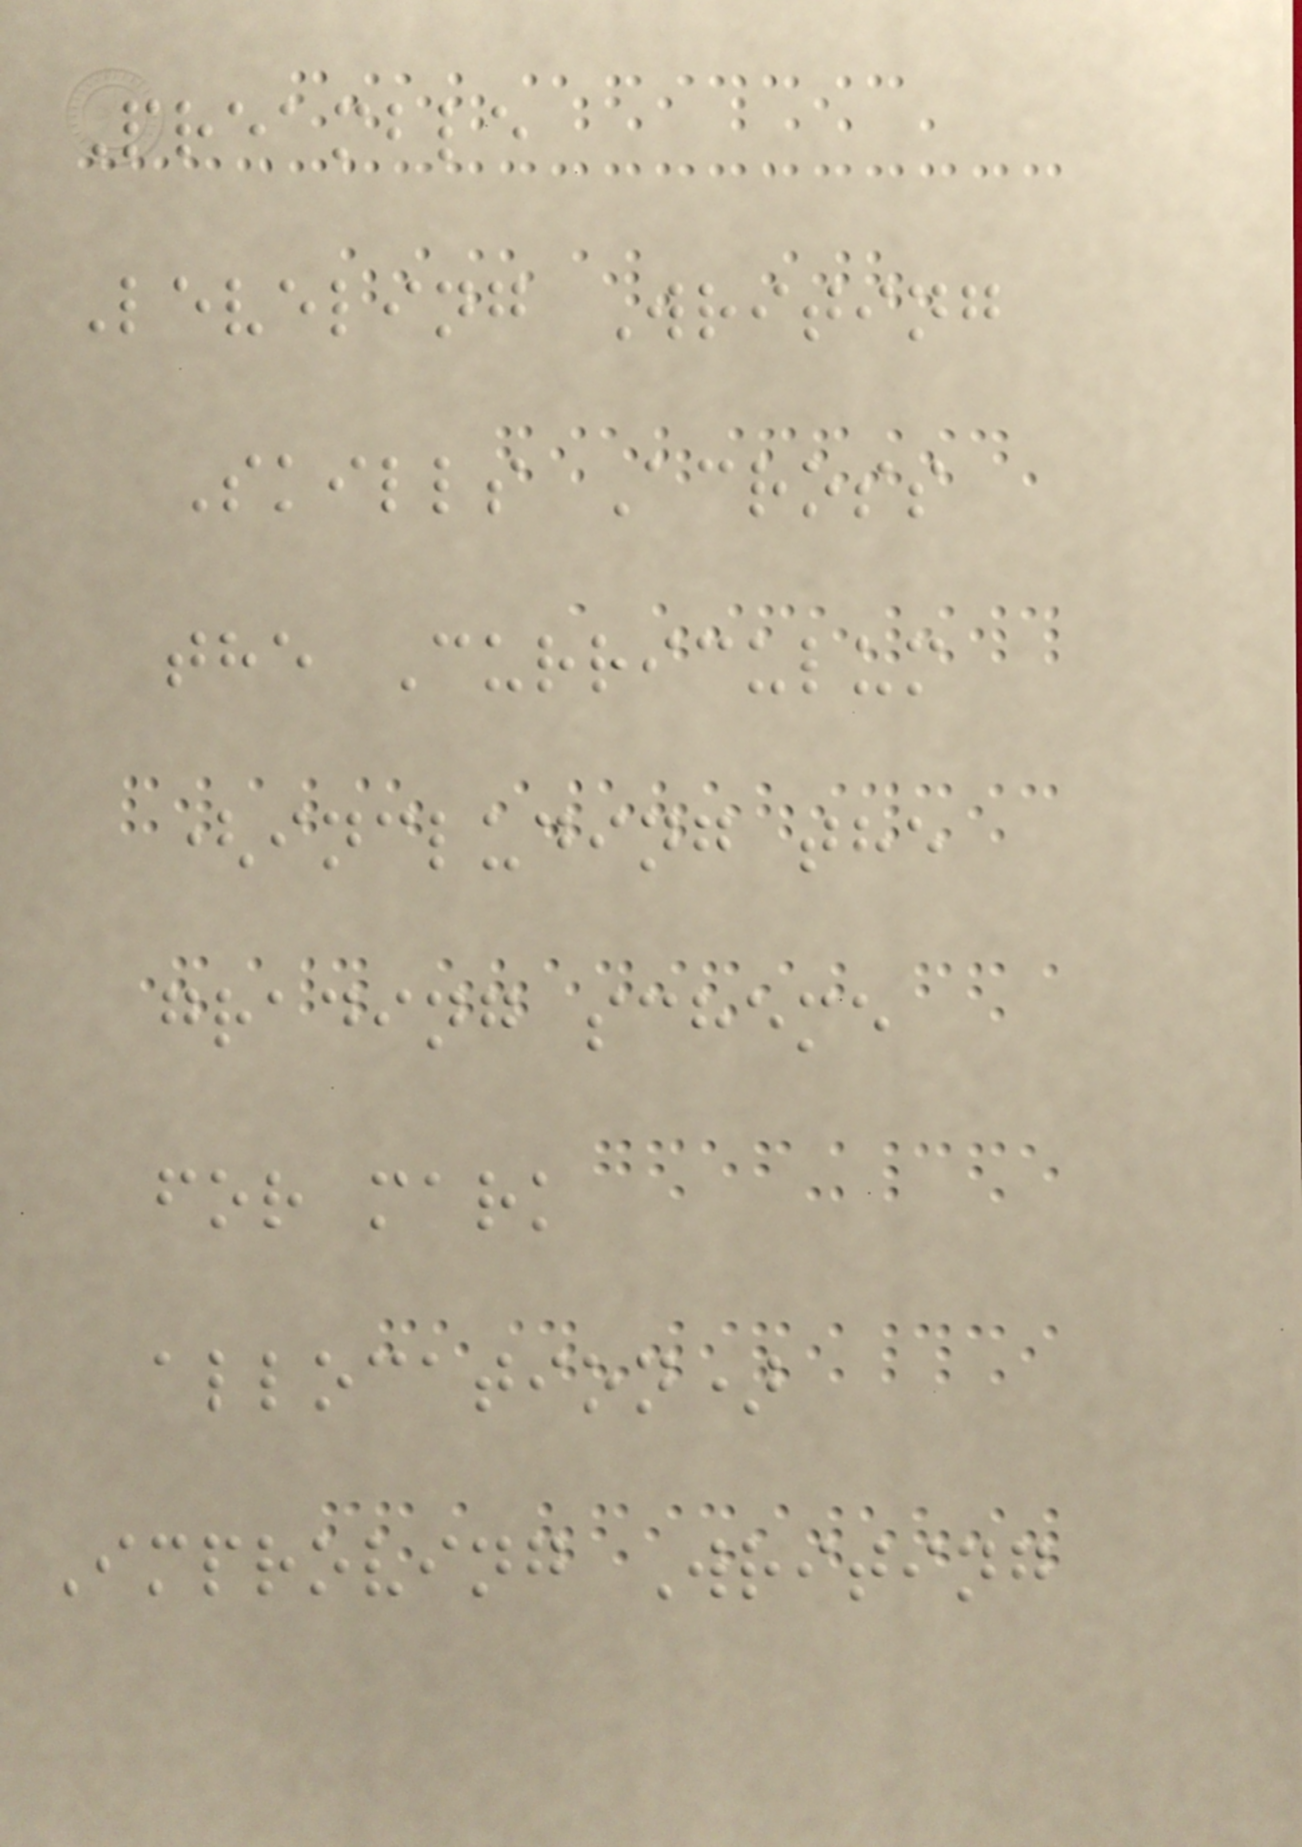Preamble
Leveling Writing
Skills Across
the Curriculum
(including the
grading scheme
for mark
allocation)
Improving Writing
